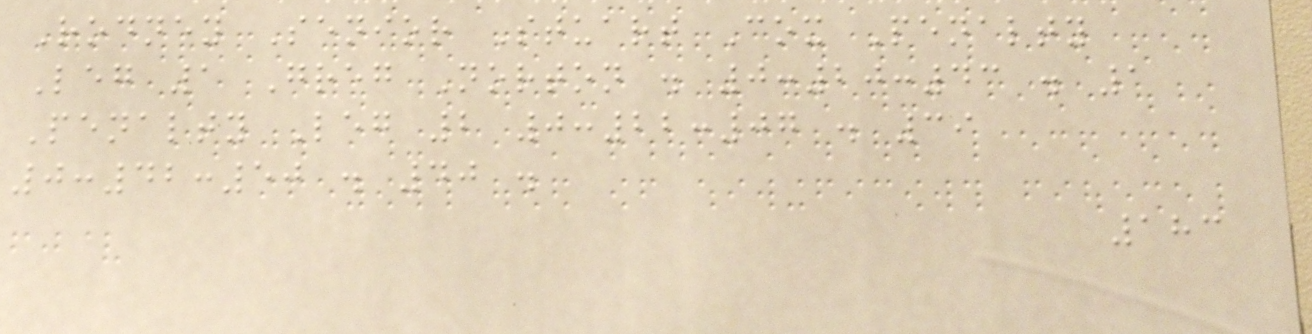Rodney Senior Stuart Cox Penalty
Leg 1 Greg Norton . 0:20:43 . 1
Penalty Leg 2 0:22:07 . 39
0:42:50 . 40 .
183
